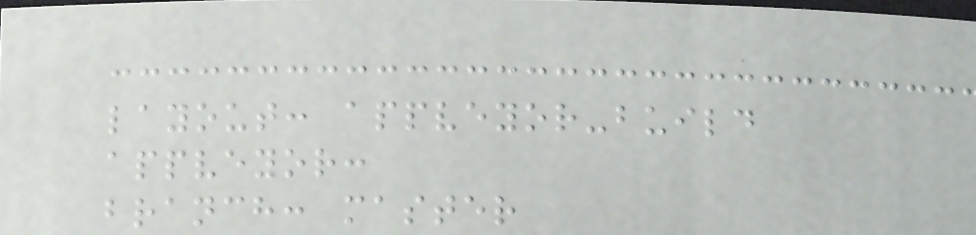layout: appveyor-build
appveyor:
branch: master
